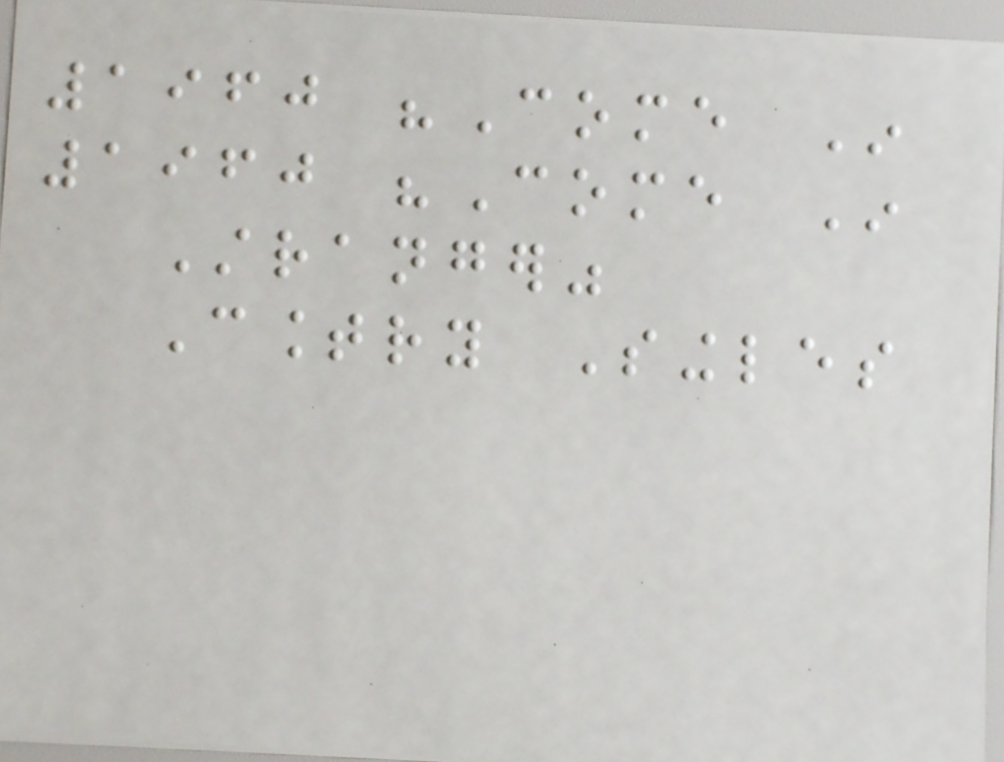1960 "Come In
1960 "Come In
Stranger"
Country Singles
